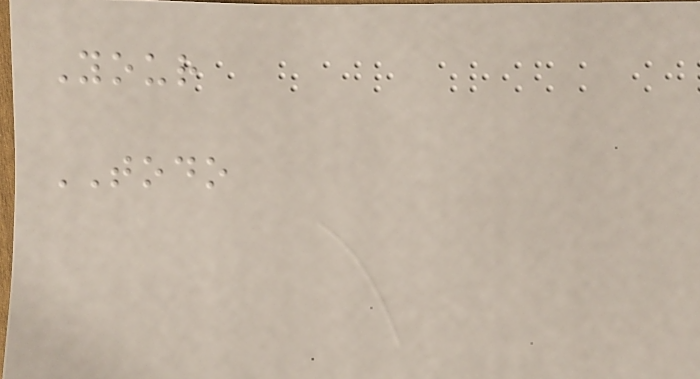Your
TODO
